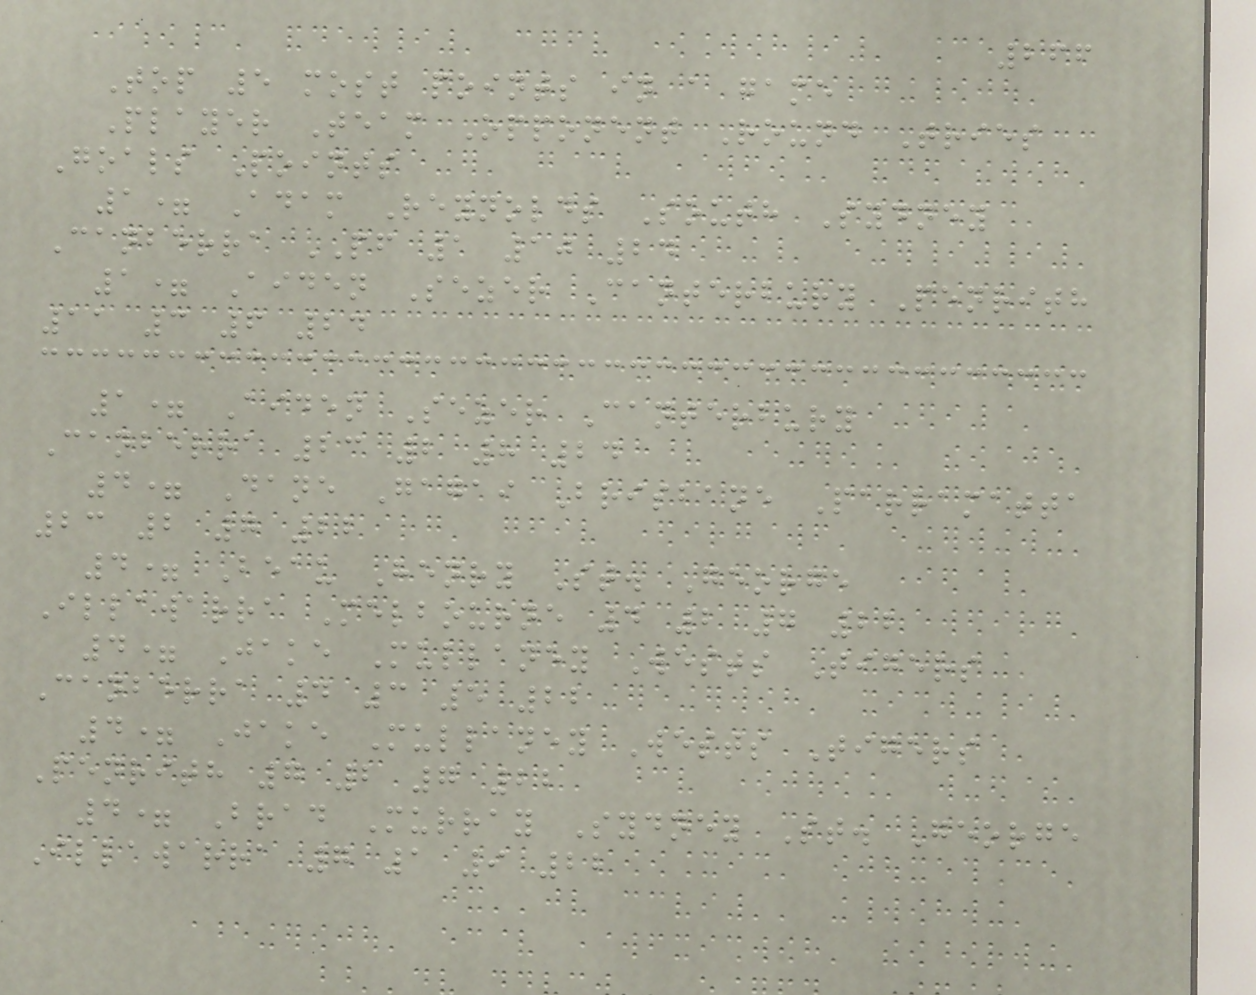266
Top 5 most points in a game
Player Team Opponent Round Tries
Goals Points
1= Adam Reynolds South Sydney
Canberra PF 1 10 24
1= Aiden Sezer Canterbury Penrith
11 3 6 24
1= Aiden Sezer Canterbury
Canberra 23 2 8 24
4= Dane Gagai Brisbane Parramatta
23 2 7 22
4= Beau Henry St. George
Illawarra Melbourne 4 2 7 22
4= Jake Mullaney Wests Tigers
Canberra 4 3 5 22
4= Jake Mullaney Wests Tigers
Penrith 7 2 7 22
4= Brad Murray Sydney St. George
Illawarra 7 1 9 22
